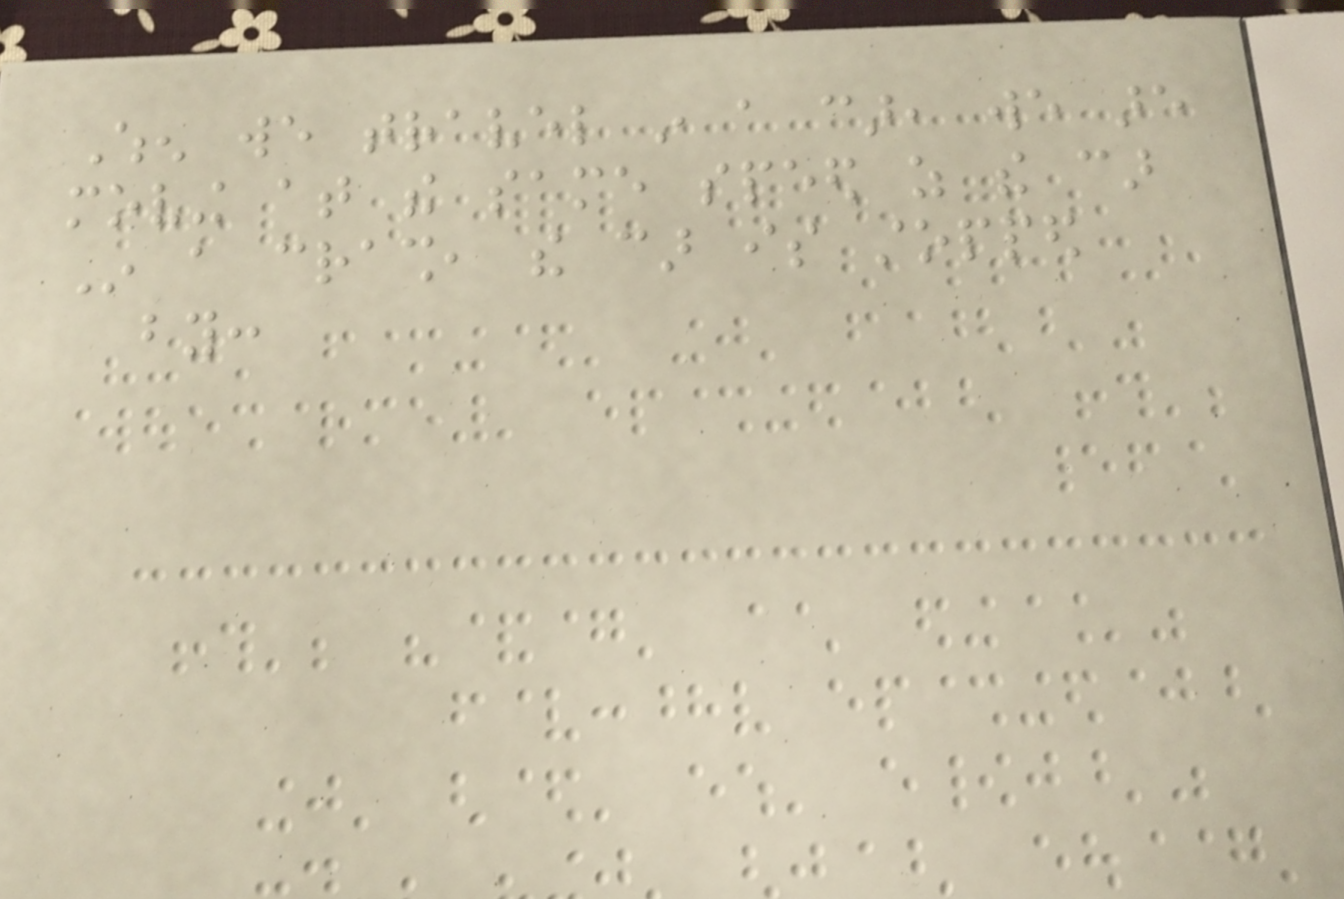When we travel in a car, we are
moving at the same speed as the car
In a crash, the car is stopped
by:
